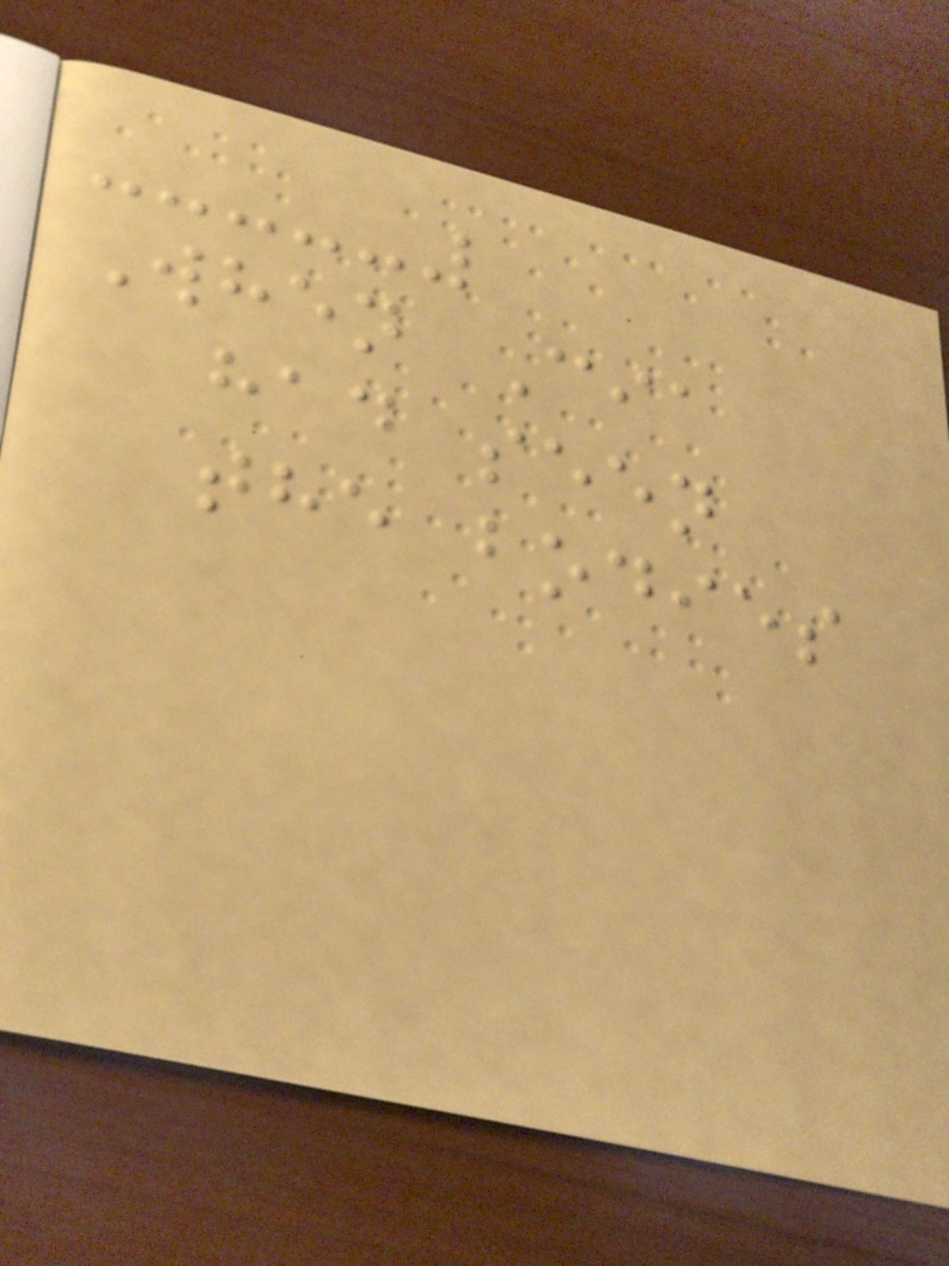When Cia
had seen
the bodies
